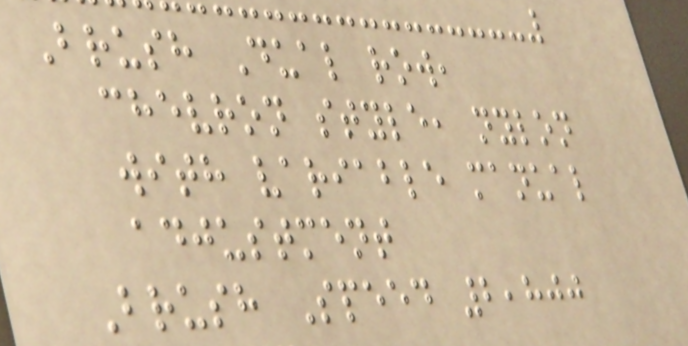Brush Dual row,
chevron style, nylon
with variable manual
adjustment
Brush Speed 2,800
